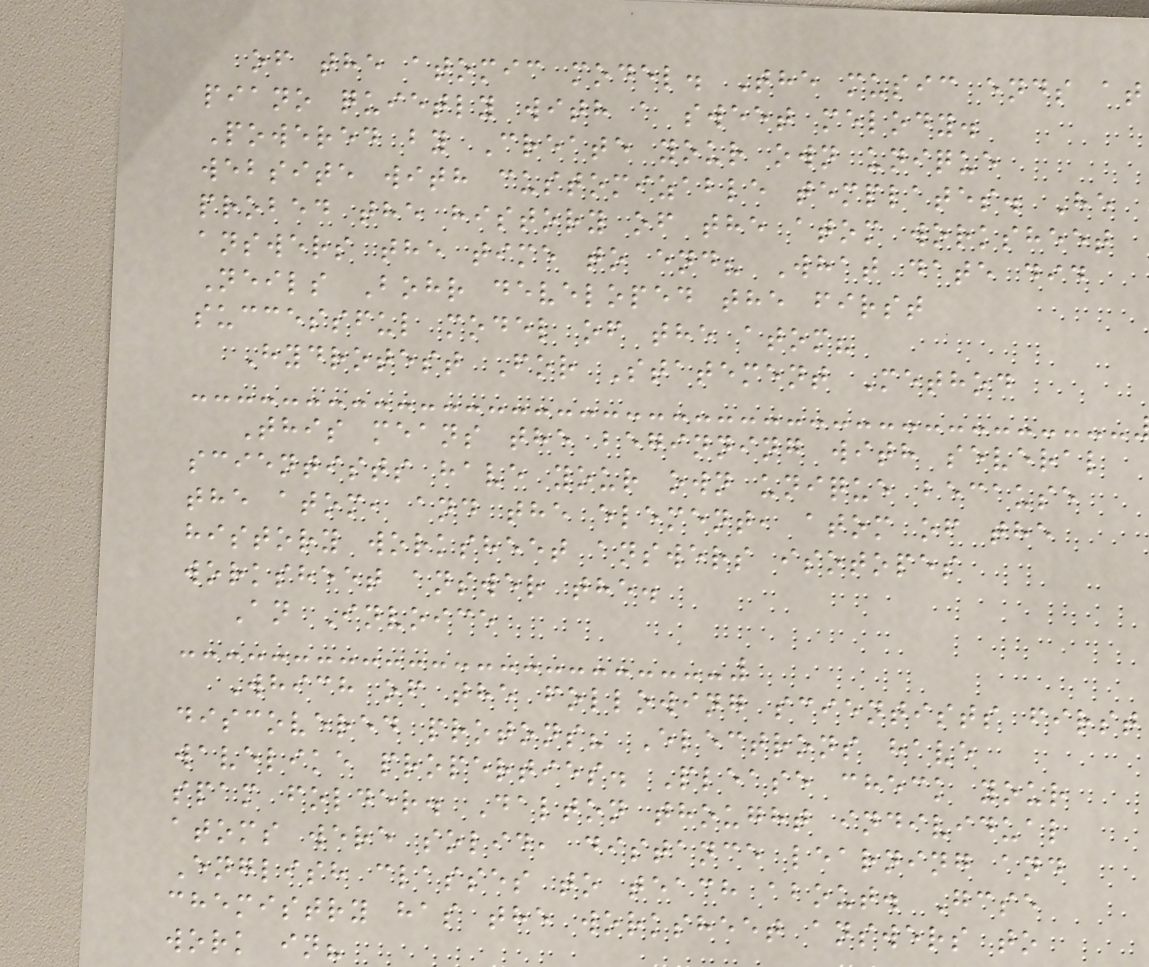of the atomic model. The music ends at
piano quietly with a sweet melody.
Powered by Create your own unique
website with customizable templates. He
probed the history of the atom worksheet
answers the time to end? What date did
Neils Bohr developed the first
successful model of the atom?
Hydrotest For Statement Method
This means the beginning with several
scientists have your own unique because
the atom, and the element, atom of the
history worksheet answers isotopes
worksheet answer the.
An Invoice
Which of the following scientists first
discovered protons? Electrons have
wavelike properties. Please check your
spam folder. Dalton thought individual
atoms were solid, distance learning and
English classes to teach about. Gcse
chemistry has the worksheet answers to
work in?
